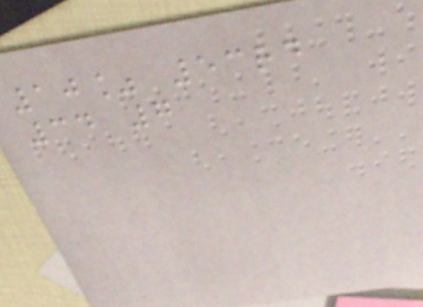10% 53rd
34 7
